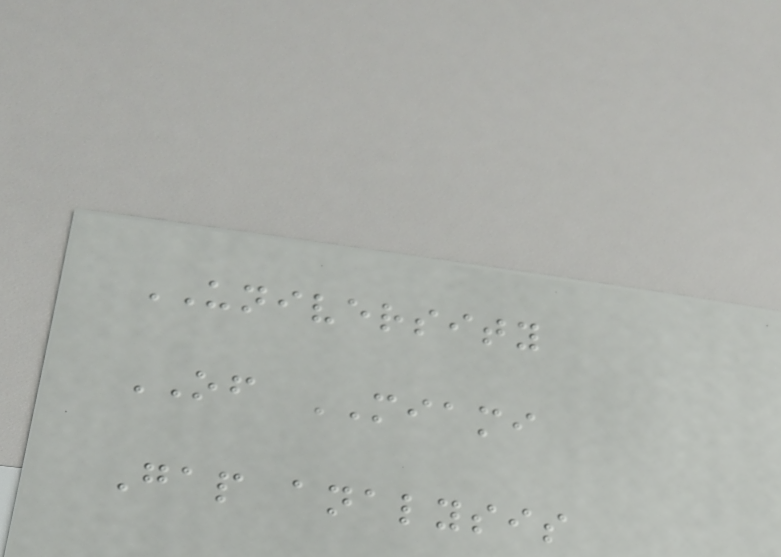UNIVERSITY
OF MIAMI
Gap analysis
